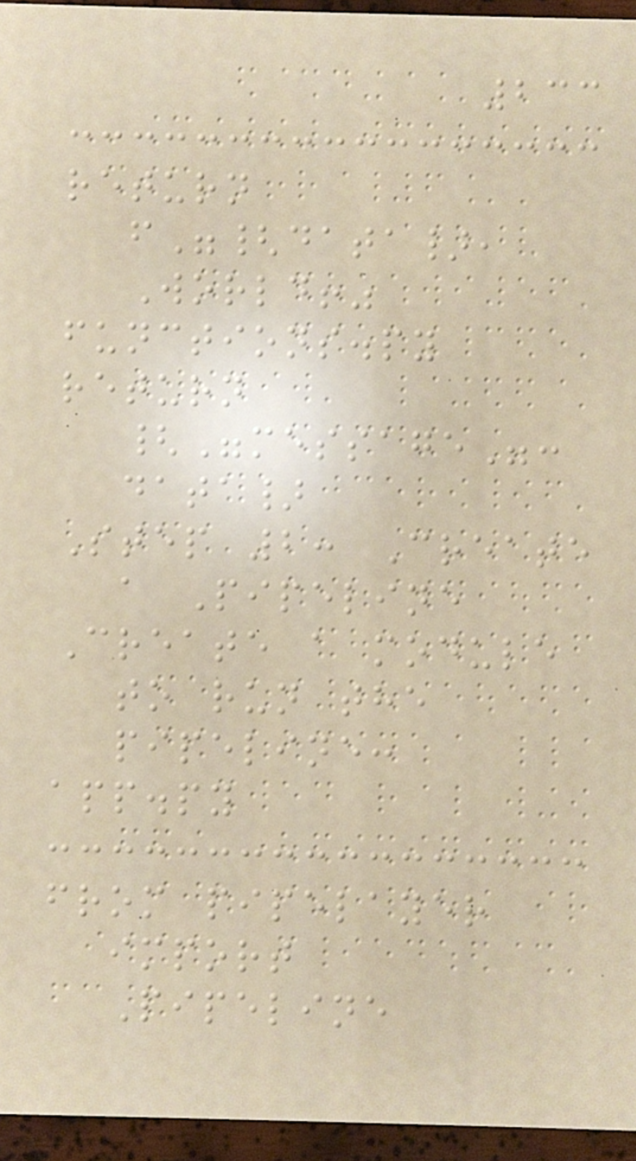233
return
f"{data},
World!"
functions.py
return
{"message":
data}
Step 2: Create
a Pipeline
Create a module
to run the
pipeline:
app.py
from pipelayer
import
Pipeline
